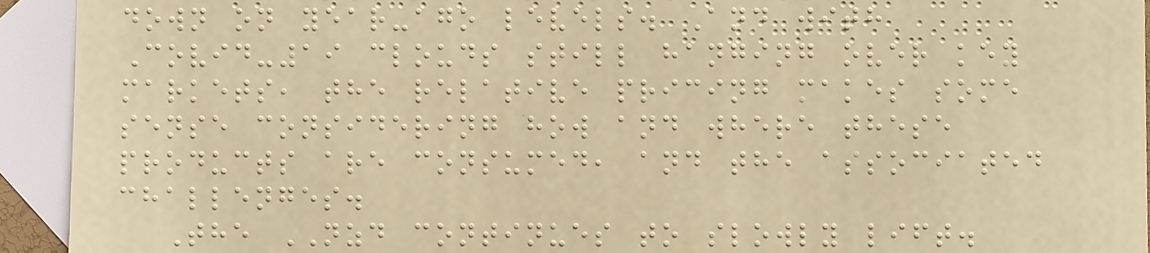down on year-ago levels. And with
Covid-19 clouds still hanging over key
markets, the relative pricing makes some
sense considering how and where these
products are consumed, and the associated
challenges.
The NZD continues to slowly lift.
